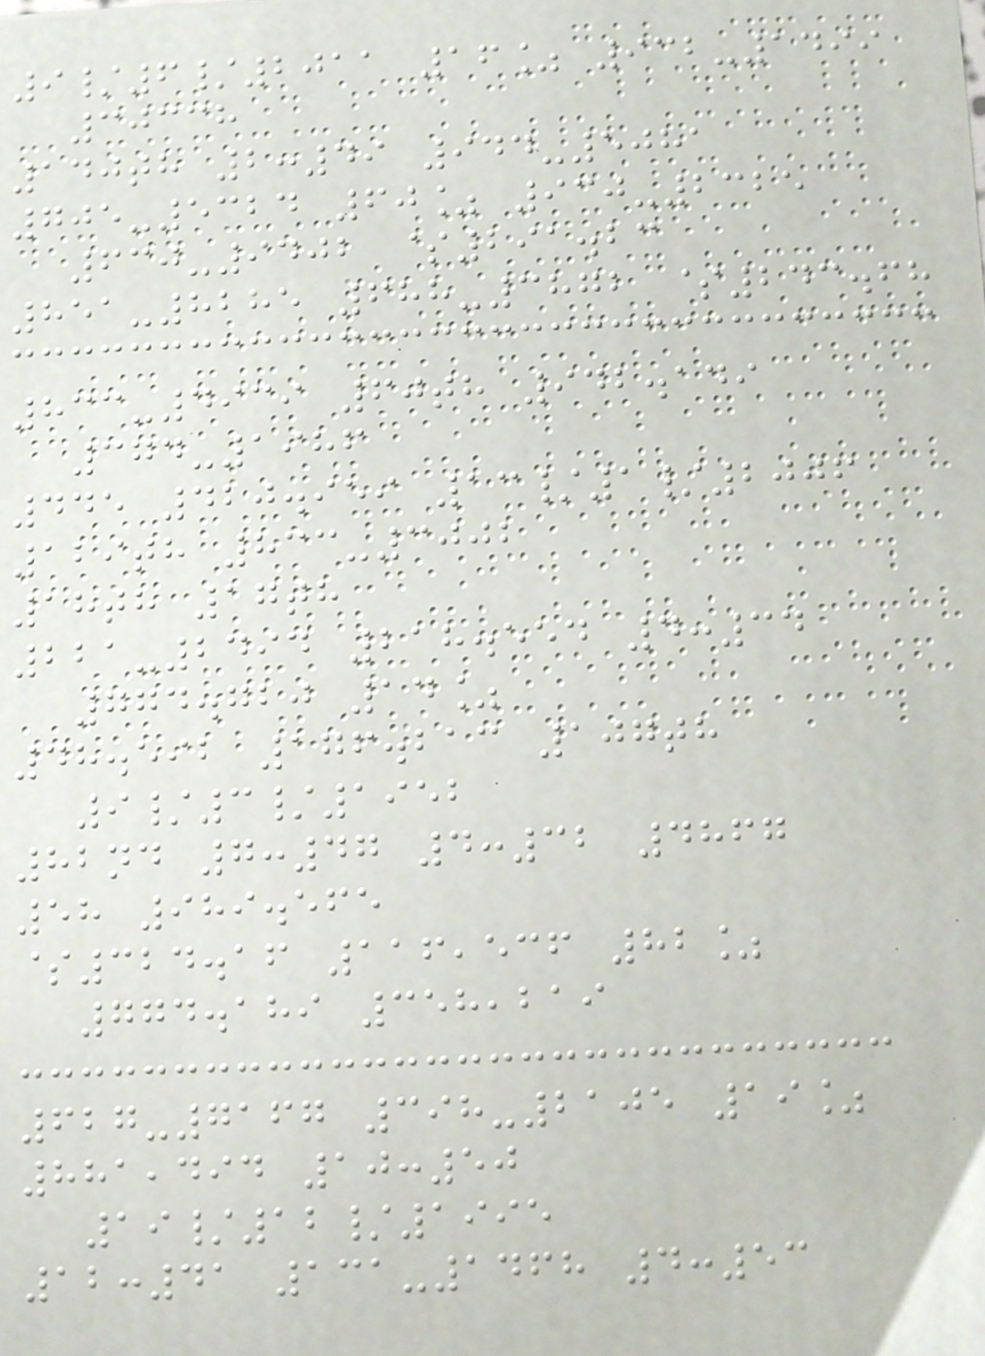9/6/2011 16% 932-1499
30338
140th 2:49 944-5081
705-5324 60% 930-2325
630-9402 $291.23
851-8285 688-3872 $243.68
833-4939 60th 942.149
374-1986
445 420.959 13/1/2006
129th 833-3002
18th 17th
221-2494 218.554 4:34
774.720 14%
48.592 176.213 107th
9/3/1952
82nd 7:47 4:32 4867
58 989.565
$324.16 116,536 82%
774.189 358,219
627-7167 398-2105 19%
881,494 10:50
19/12/1995
12:41 131-1468 4:53
